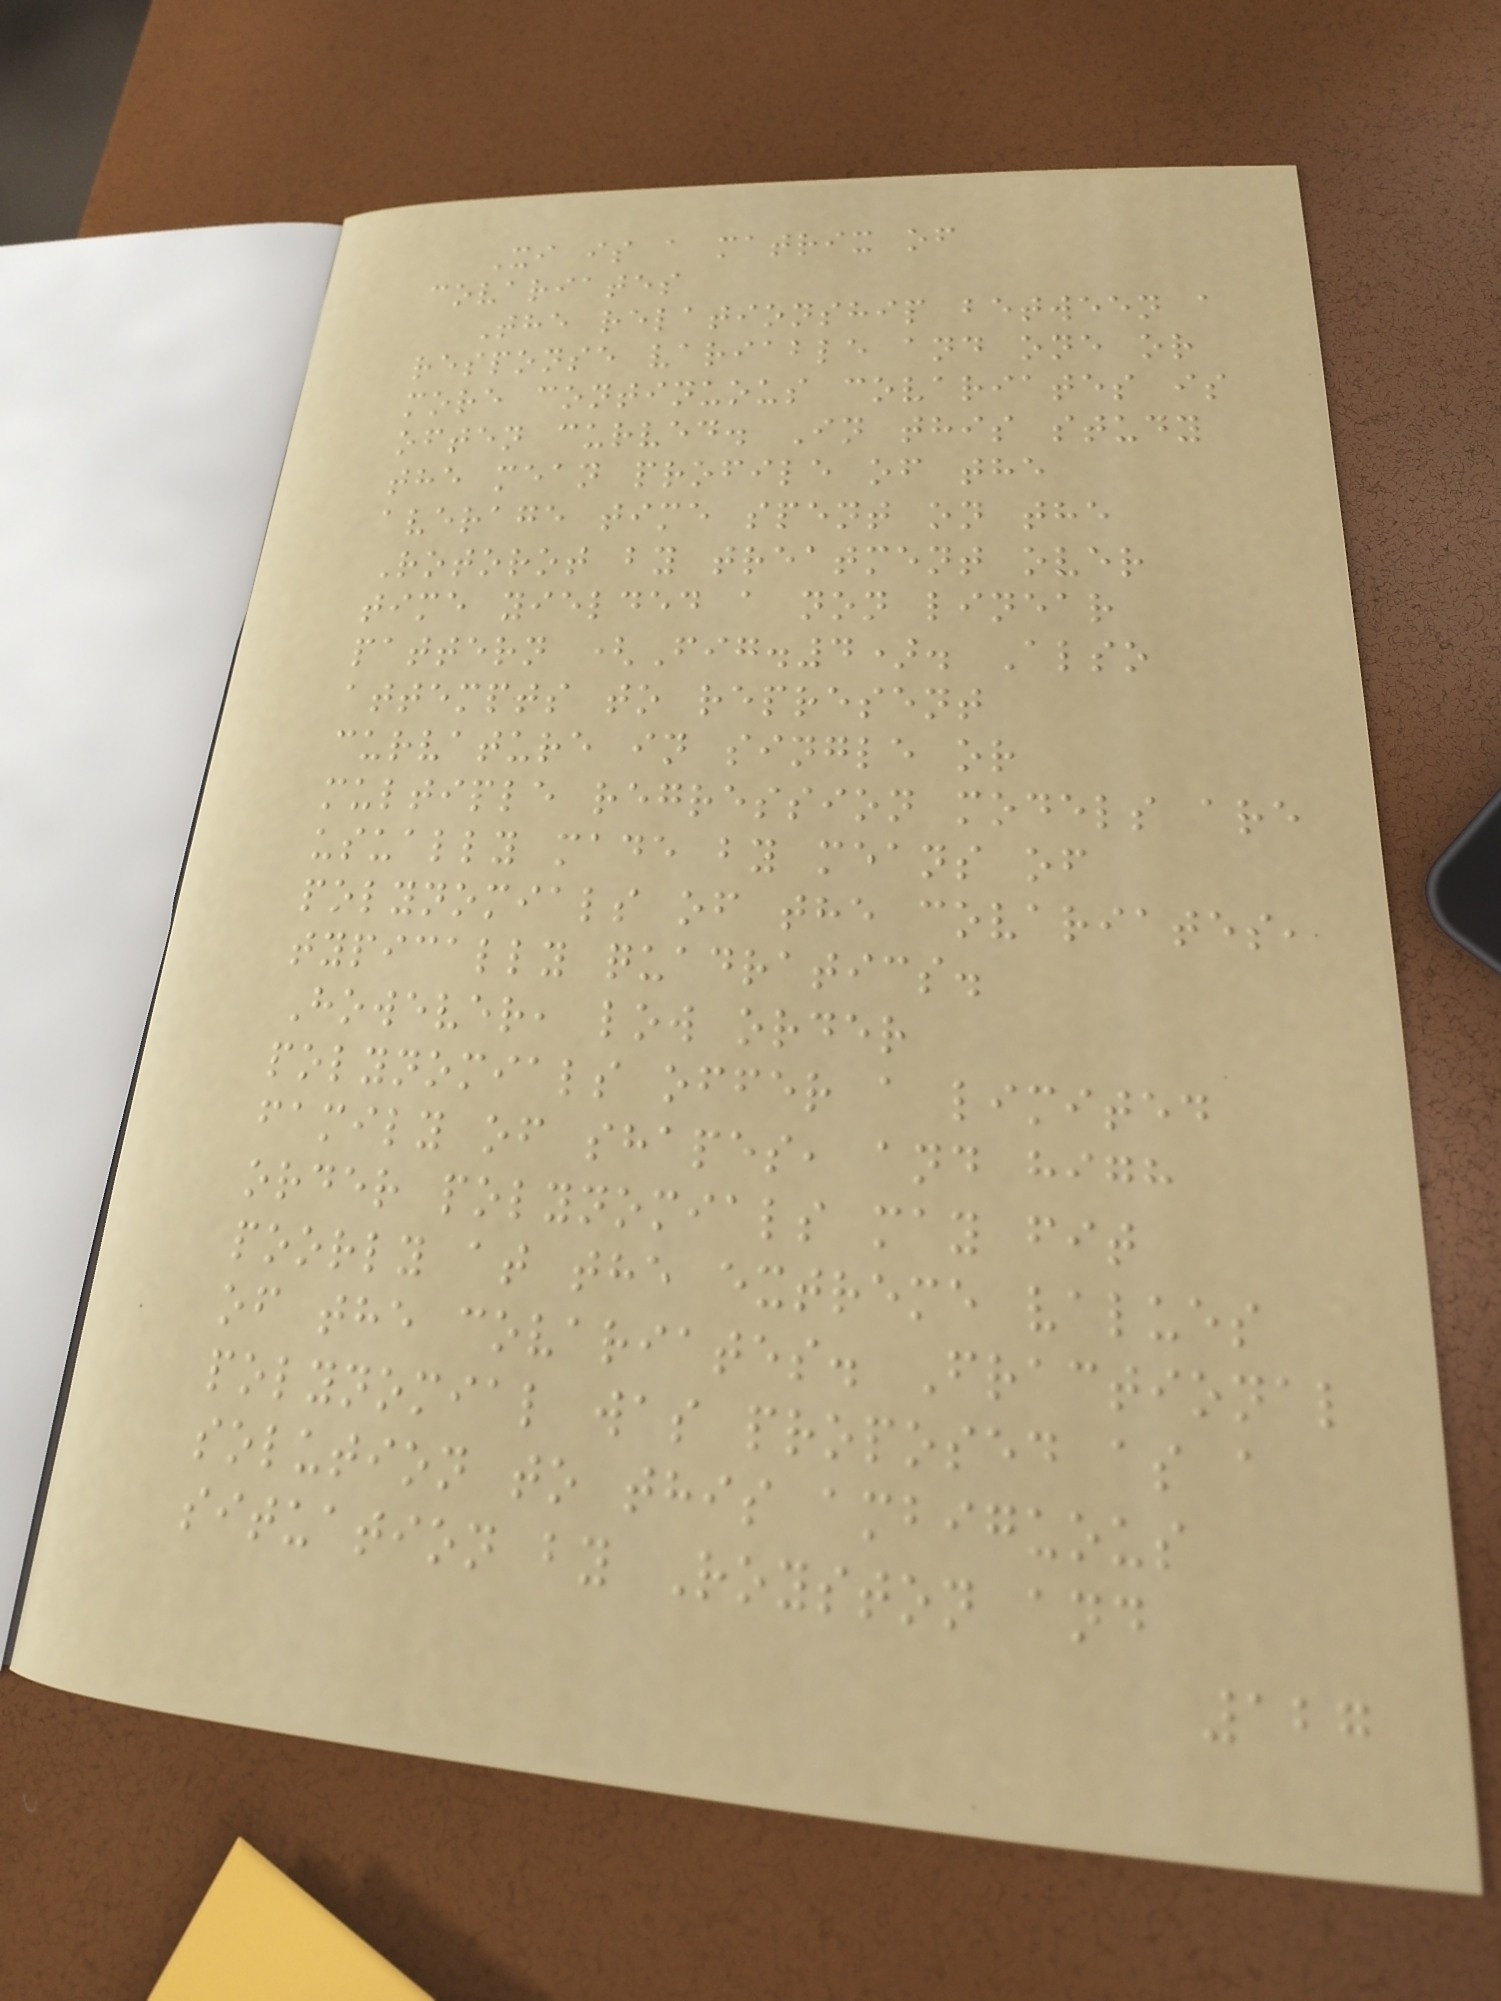Xi is a matrix of
covariates
The relationship between a
response variable and one or
more continuous covariates is
often curved. In this study
the mean profile of the
average time spent on the
Rotorot by treatment over
time yielded a non linear
pattern (Fig.4). Also
attempts to represent
curvature in single or
multiple regression models are
usually made by means of
polynomials of the covariates,
typically quadratics.
However, low order
polynomials offer a limited
family of shapes, and high
order polynomials may fit
poorly at the extreme values
of the covariates. Fractional
polynomial was proposed as a
solution to this ambiguous
situation by Royston and
127
